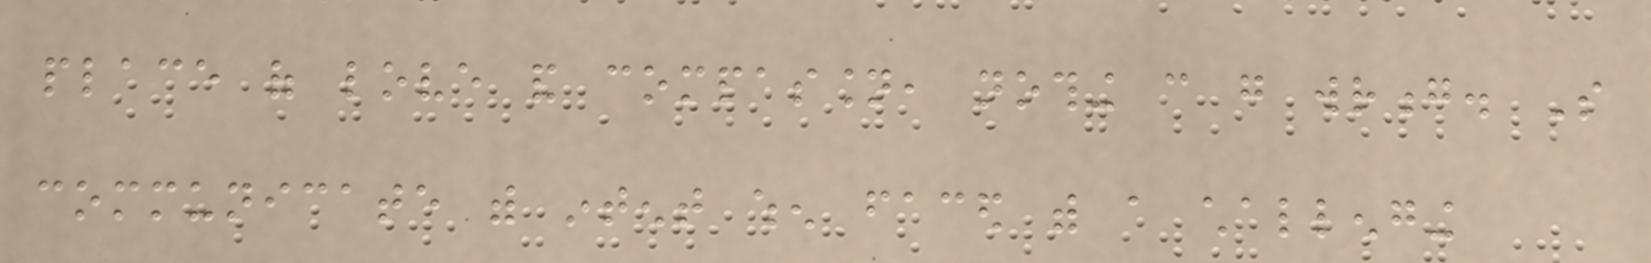place of love and compassion, nothing can go wrong. So
communicate with intent when faced with a challenging
